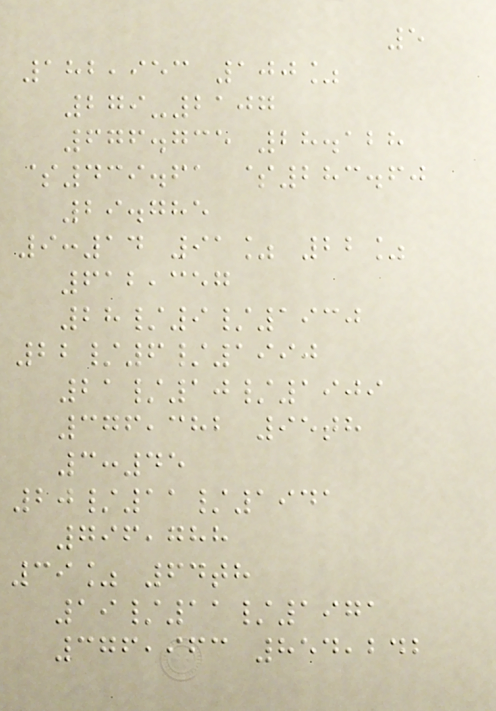5
182,953 100%
279-2107
676.735 28.128
$439.61 $283.60
29.785
9:14 91% 22%
612,357
28/9/1930
22/6/1990
21/10/1909
376,382 95th
3:45
20/11/1941
796,788
39% 64th
19/11/1971
376,963 854,242
